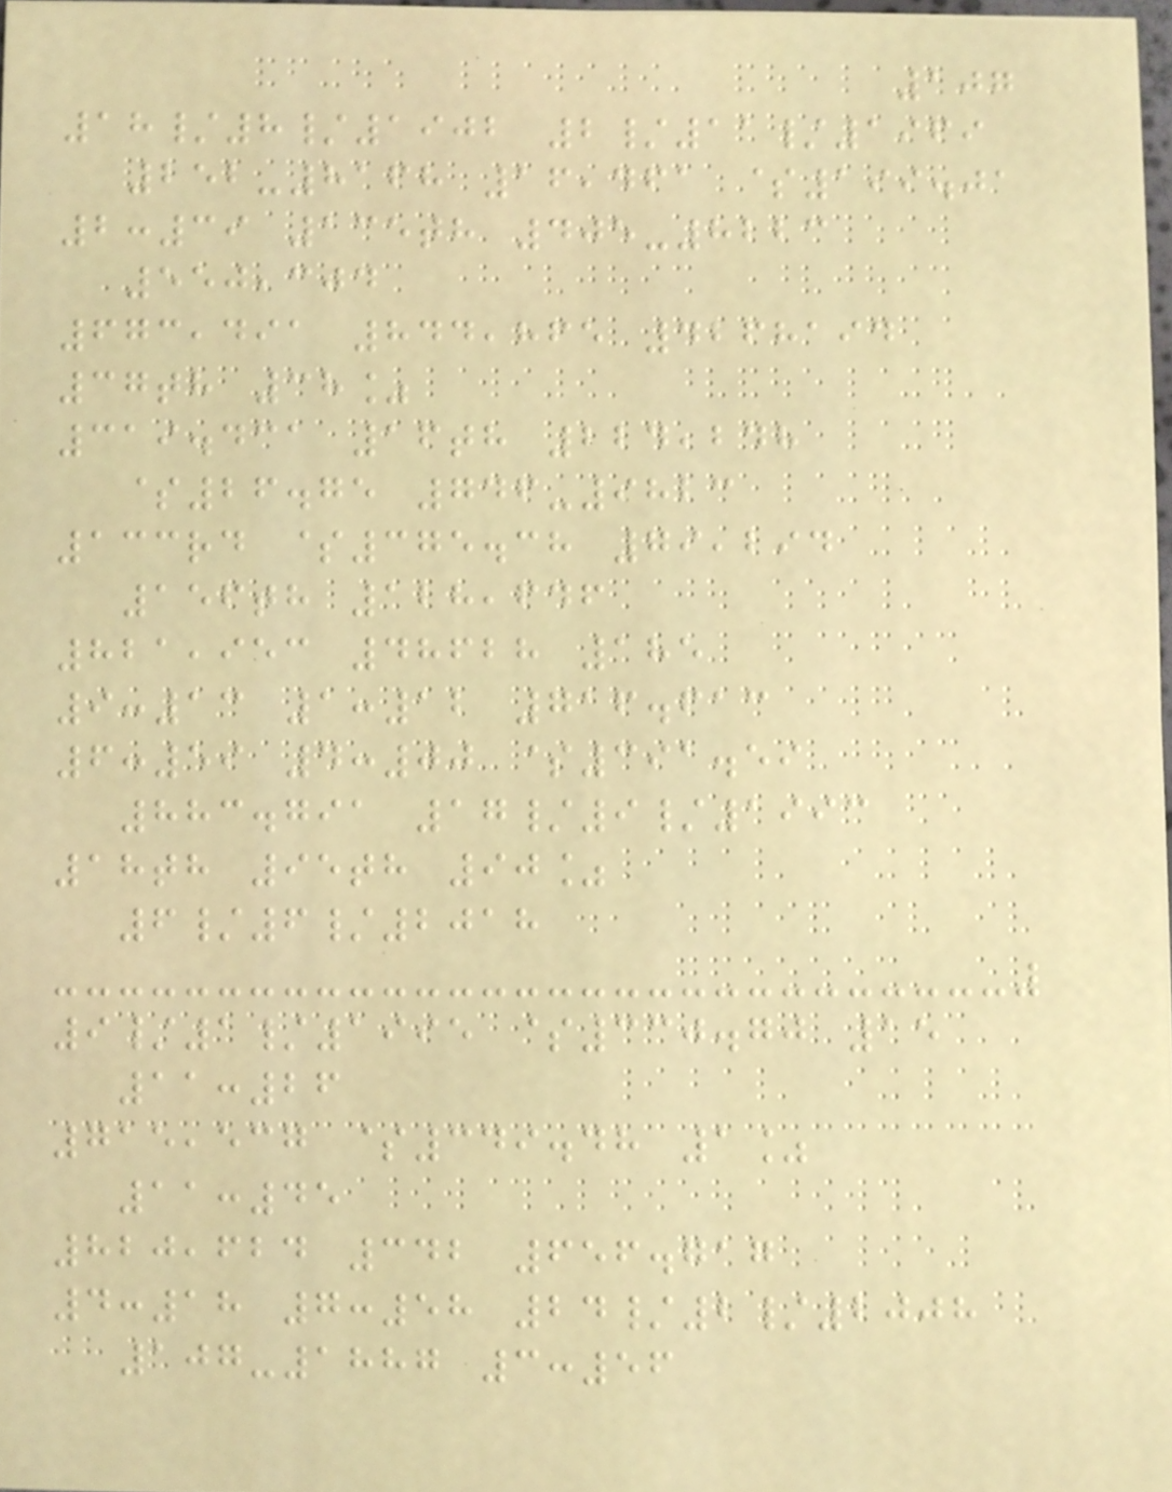107
18/8/1902 2/11/1969
252-8168 16,461 $199.01
2:39 135th 405-8223
550,304
673,491 844,865 4268194
37th 38%
319.431 16th 224,248
$26.75 746-9823
133rd $375.38 79,294
156th 128,646
821,953 48628 185
9:13 1:12 716.613
6:59 4:00 $391.59
883.791 17/9/1993
18th 95th 90%
6/6/2018
9/1/1995 $330.70 15
11:26
715,537 $349.48 1%
11:45
820,624 342 656.717
4:18 7:58 24/2/2008
107-1887 3:56
